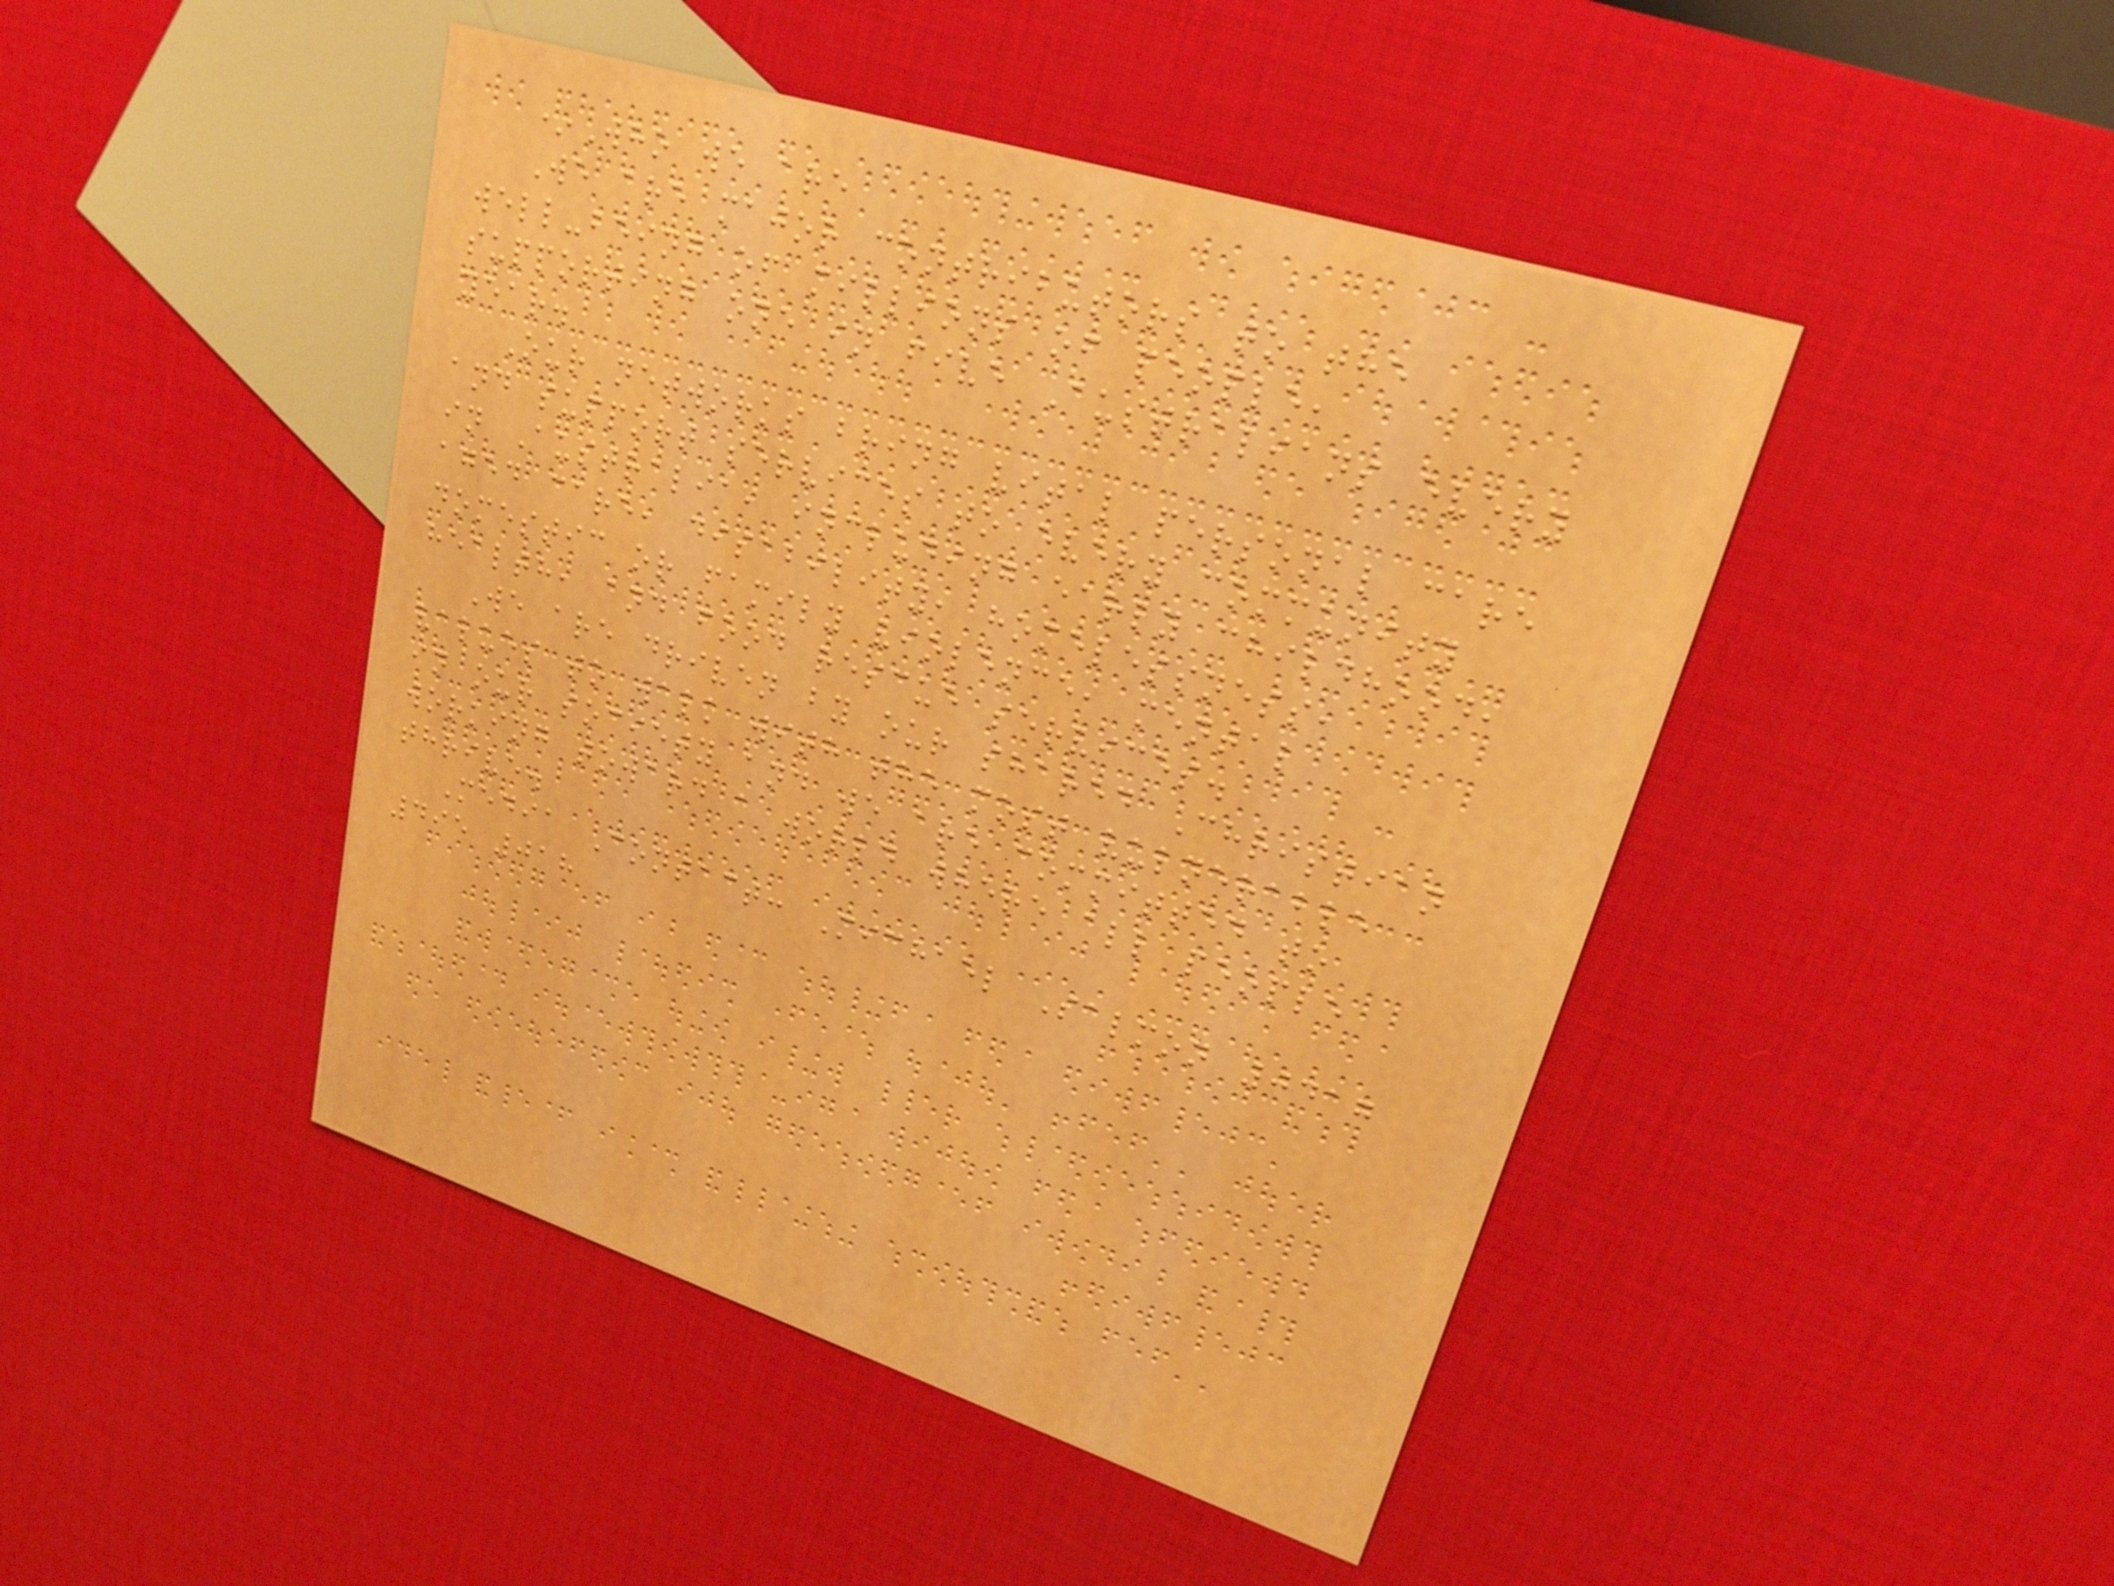*Who we are
We are major contributors to the
well-being of millions of people,
supporting one in five Australians every
year.
Our networks bring vital personal care
and support services to every community
in Australia, including early childhood,
aged care, disability, homelessness,
domestic or family violence, mental
health, and food rescue services.
We are driven by our shared Christian
values to walk with the most vulnerable
in our society and we are committed to
working toward a world where all people
thrive.
Media Contact: Michael Salmon 0417
495 018
